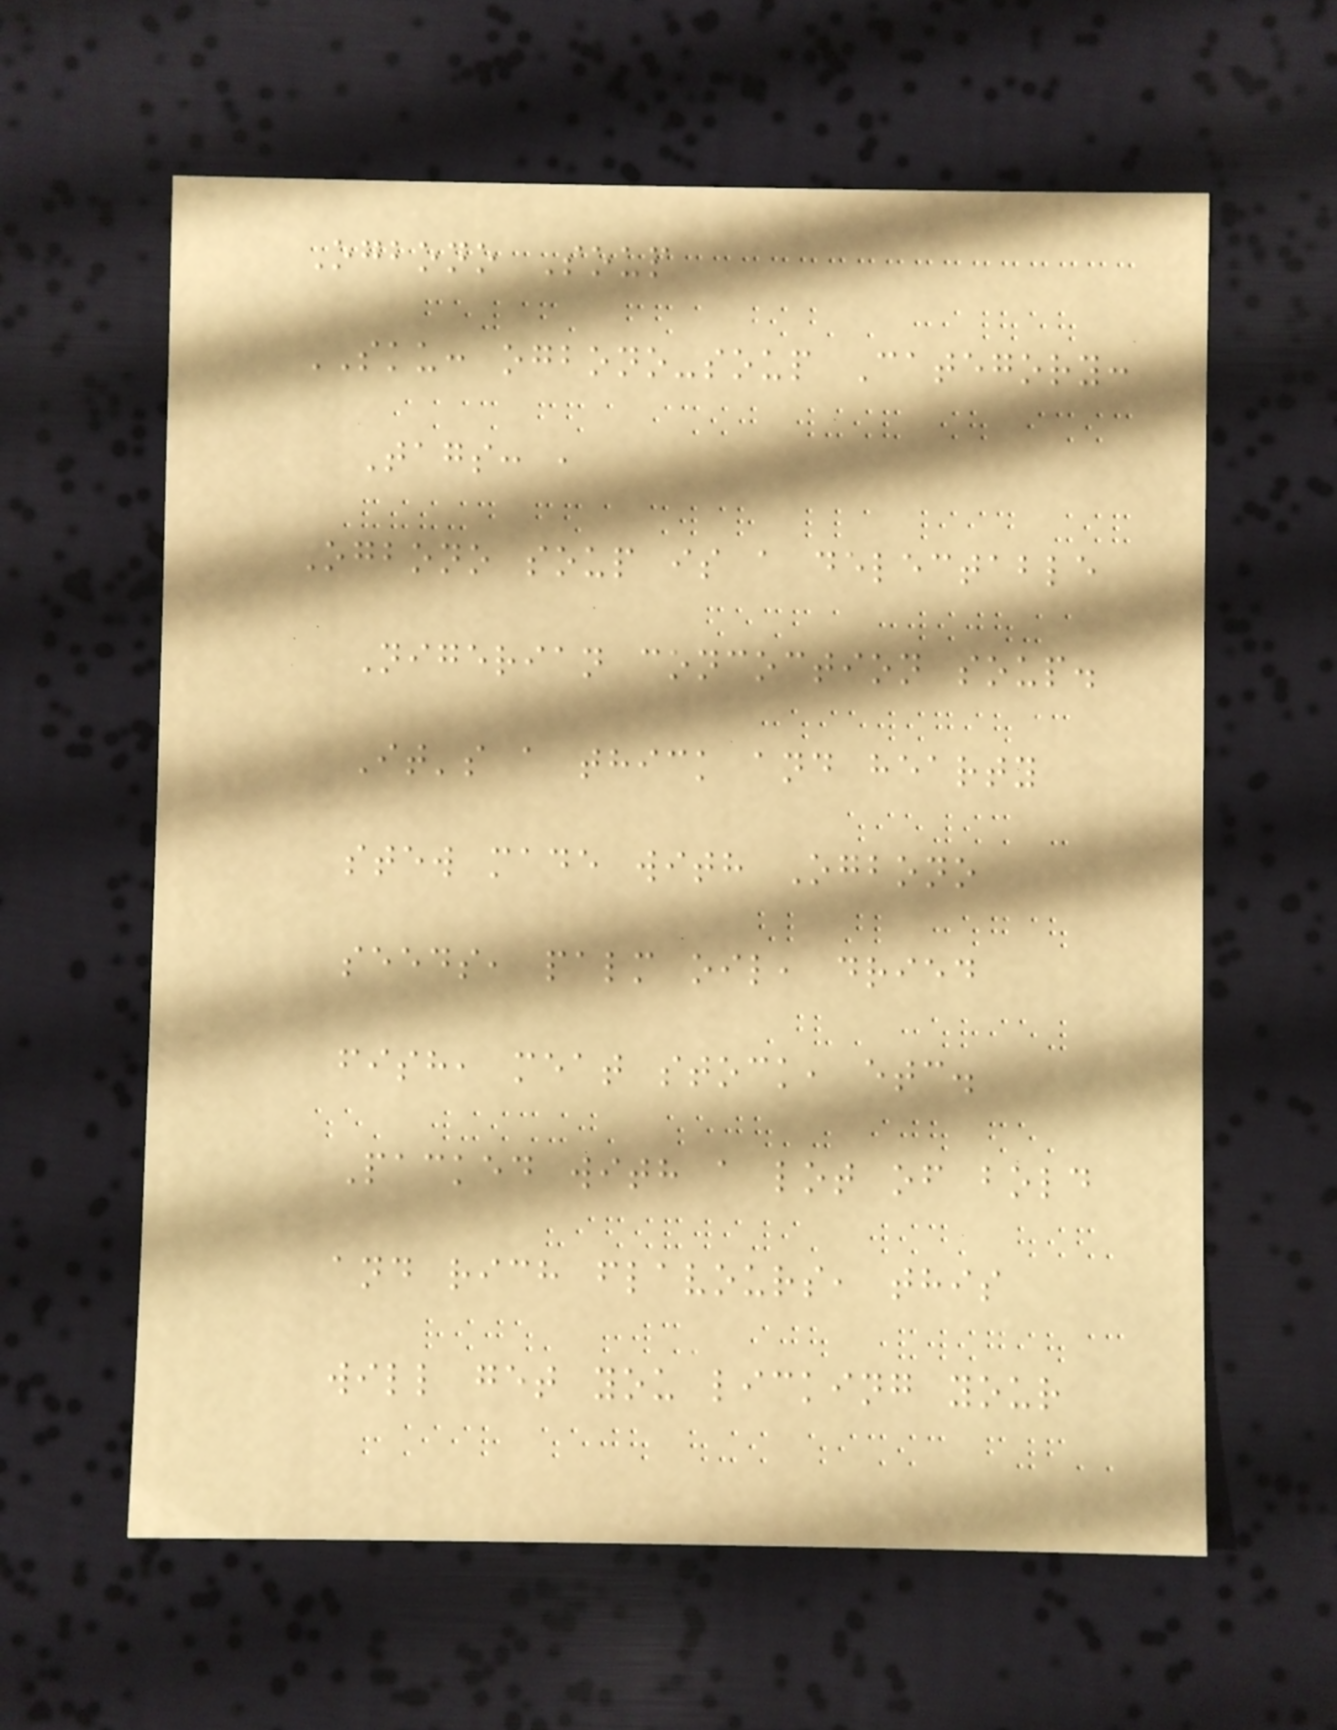Ogbono Soup
SKU: ogbono-soup Category:
Tags: ,
Ogbono soup is a delectable
Nigerian concoction soup.
It's a thick and hearty
stew made with Ogbono
seeds, palm oil, dried
fish, meat stock, etc.
Packed with a lot of bold
and rich flavours, this
will get you licking your
